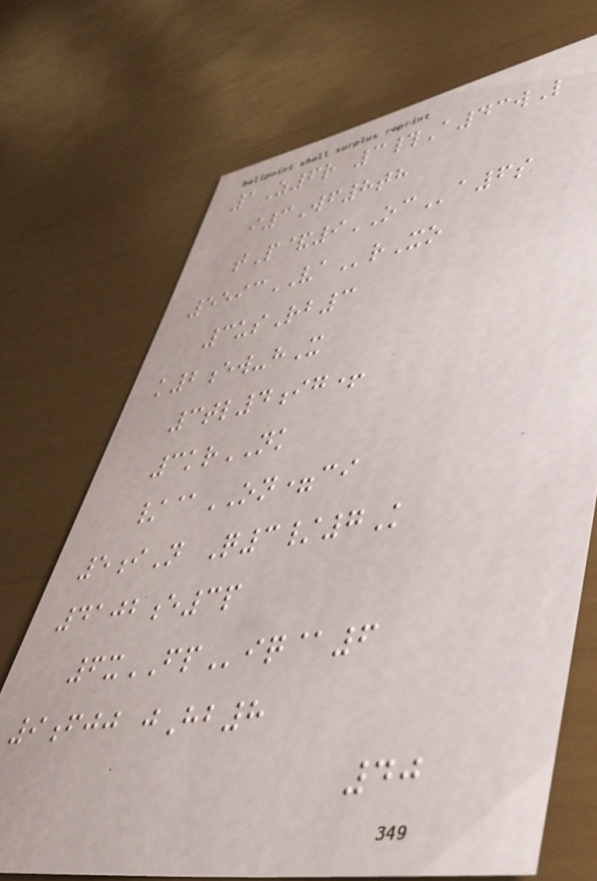1Z6r 3#A43wL
i3Wf8th
tP&9OCa6s
5593VArXo
3usRb3
k2ew-hX
3tl4ig+
3krNK
/@ON=ci
5iN Q3/7K
4102e3p
6xFPiq@6
9fjj jHb8
40
